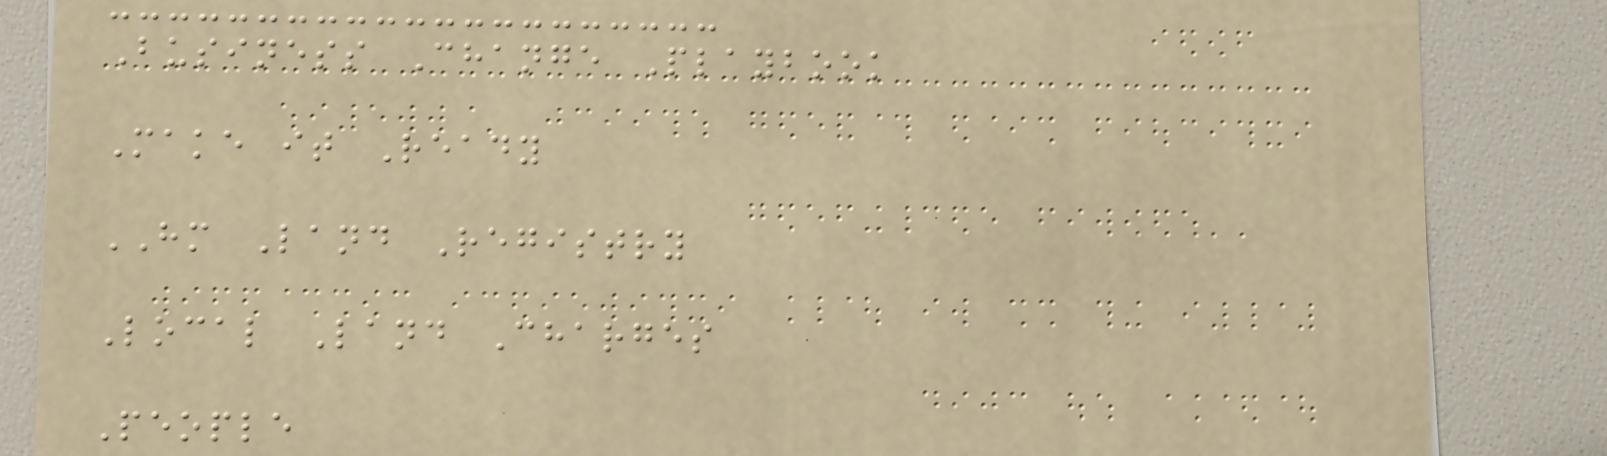Business Change Playbook
Make it Ready
HM Land Registry
Local Land Charges
People
